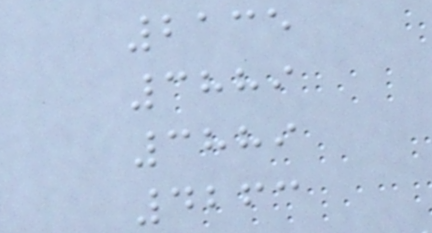2135
3889
3889
4263
